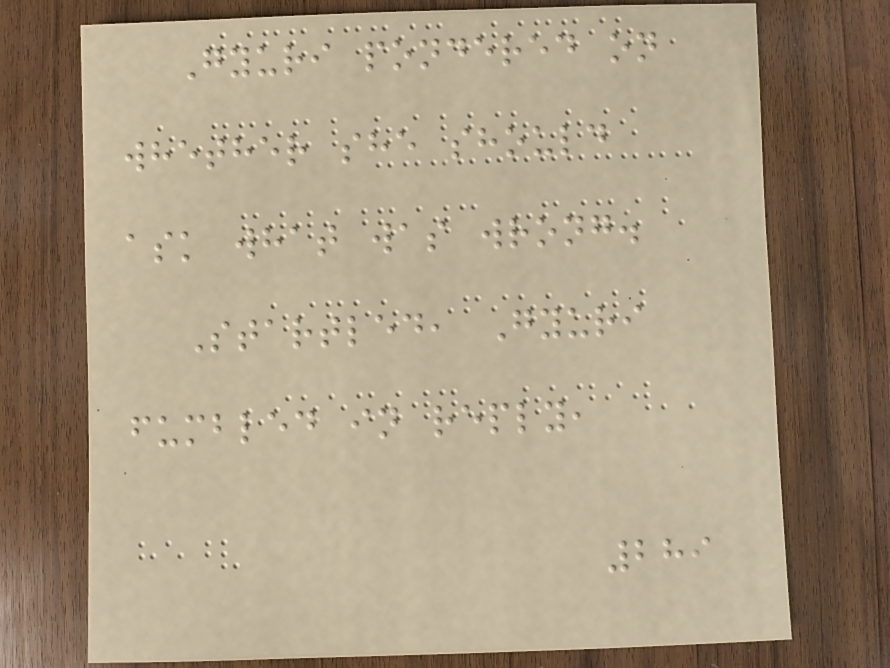Gyuri pondered on
whether she should
ask what was wrong.
Startled, Gyuri
fumbled in reply,
289
